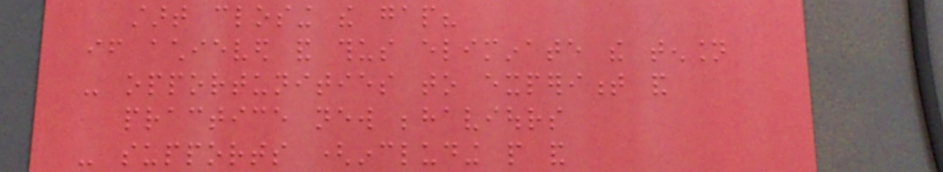start closing the gap?
if achieved and thus eliminate the tension
- opportunities to experiment and
practice new behaviours
- supports (including people and
